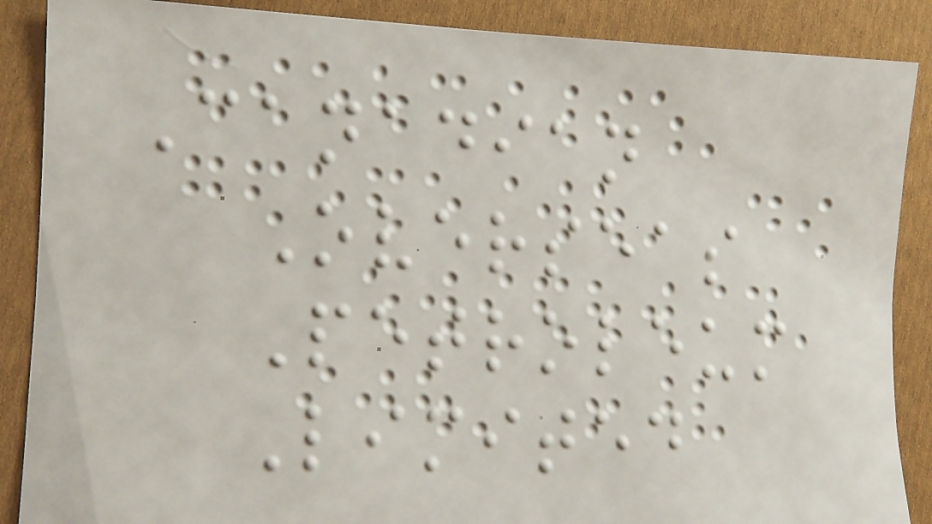Canadian
Overseas
Petroleum
Limited
